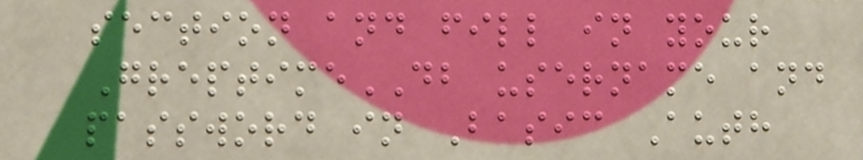section and fill in your
GreptimeDB username and
password in Basic Auth
